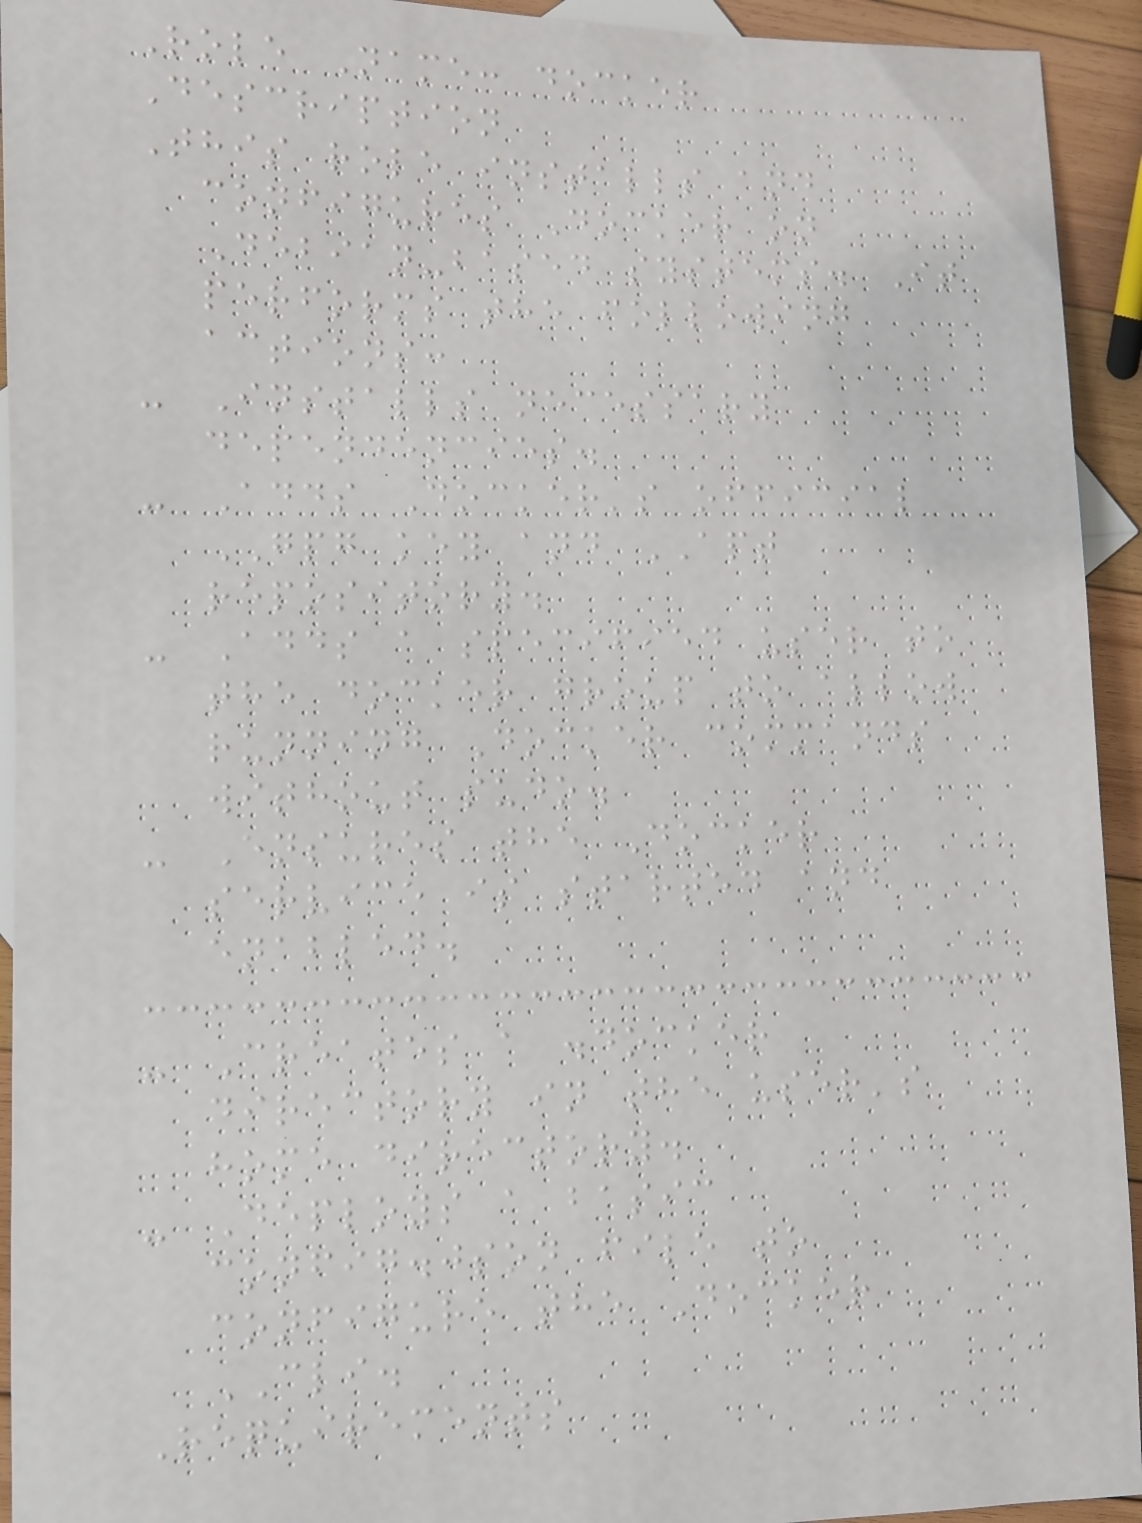Role Name: docker
Description
This role installs and
configures Docker on
Debian-based systems. It
performs the following
actions:
- Installs necessary
dependencies.
- Adds Docker's official
GPG key and APT
repository.
- Adds a specified user to
the docker group to allow
running Docker commands
without sudo.
- Ensures the Docker
service is started and
enabled.
- Creates a .docker
directory in the user's
home directory.
- Deploys a basic
config.json file to
configure the Docker
CLI.
Requirements
